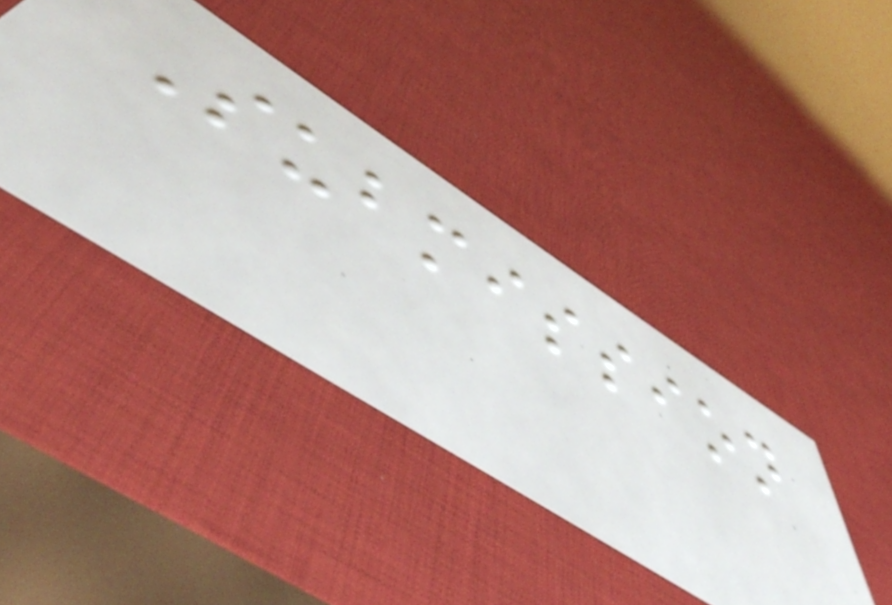Submission
